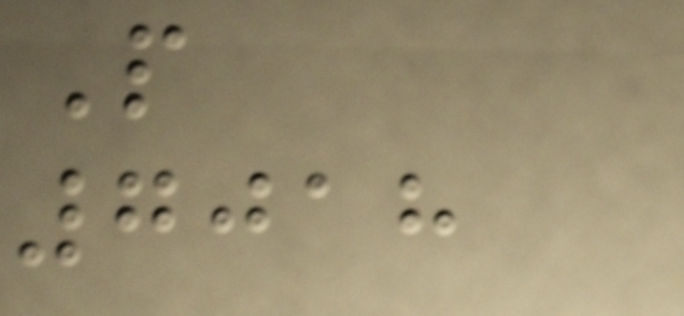P
7018
